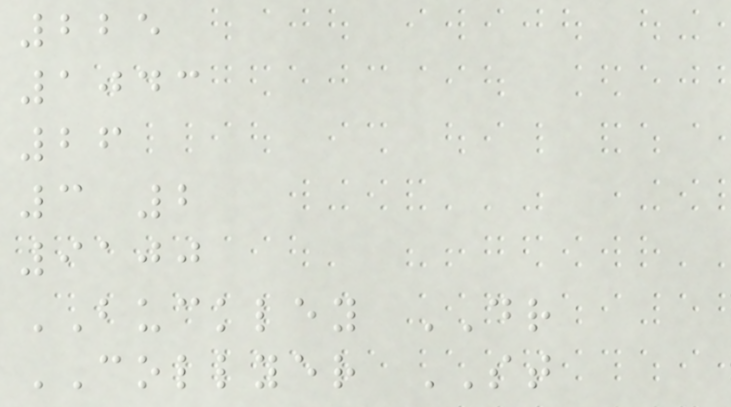225
1043
26
3 2
9100
BUCKLEY DR
COLLYER ST
